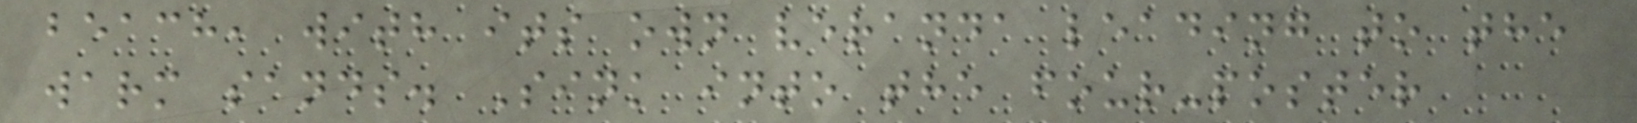beach, with its own veranda leading to the
warm sands. Sink into the four-poster
